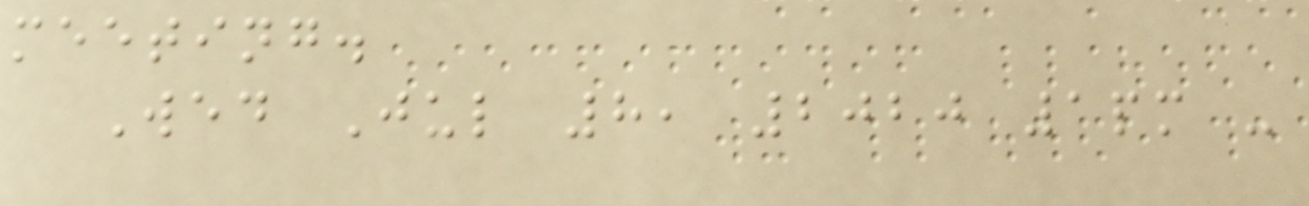meeting.
Wed Jul 8, 2020 1pm -
